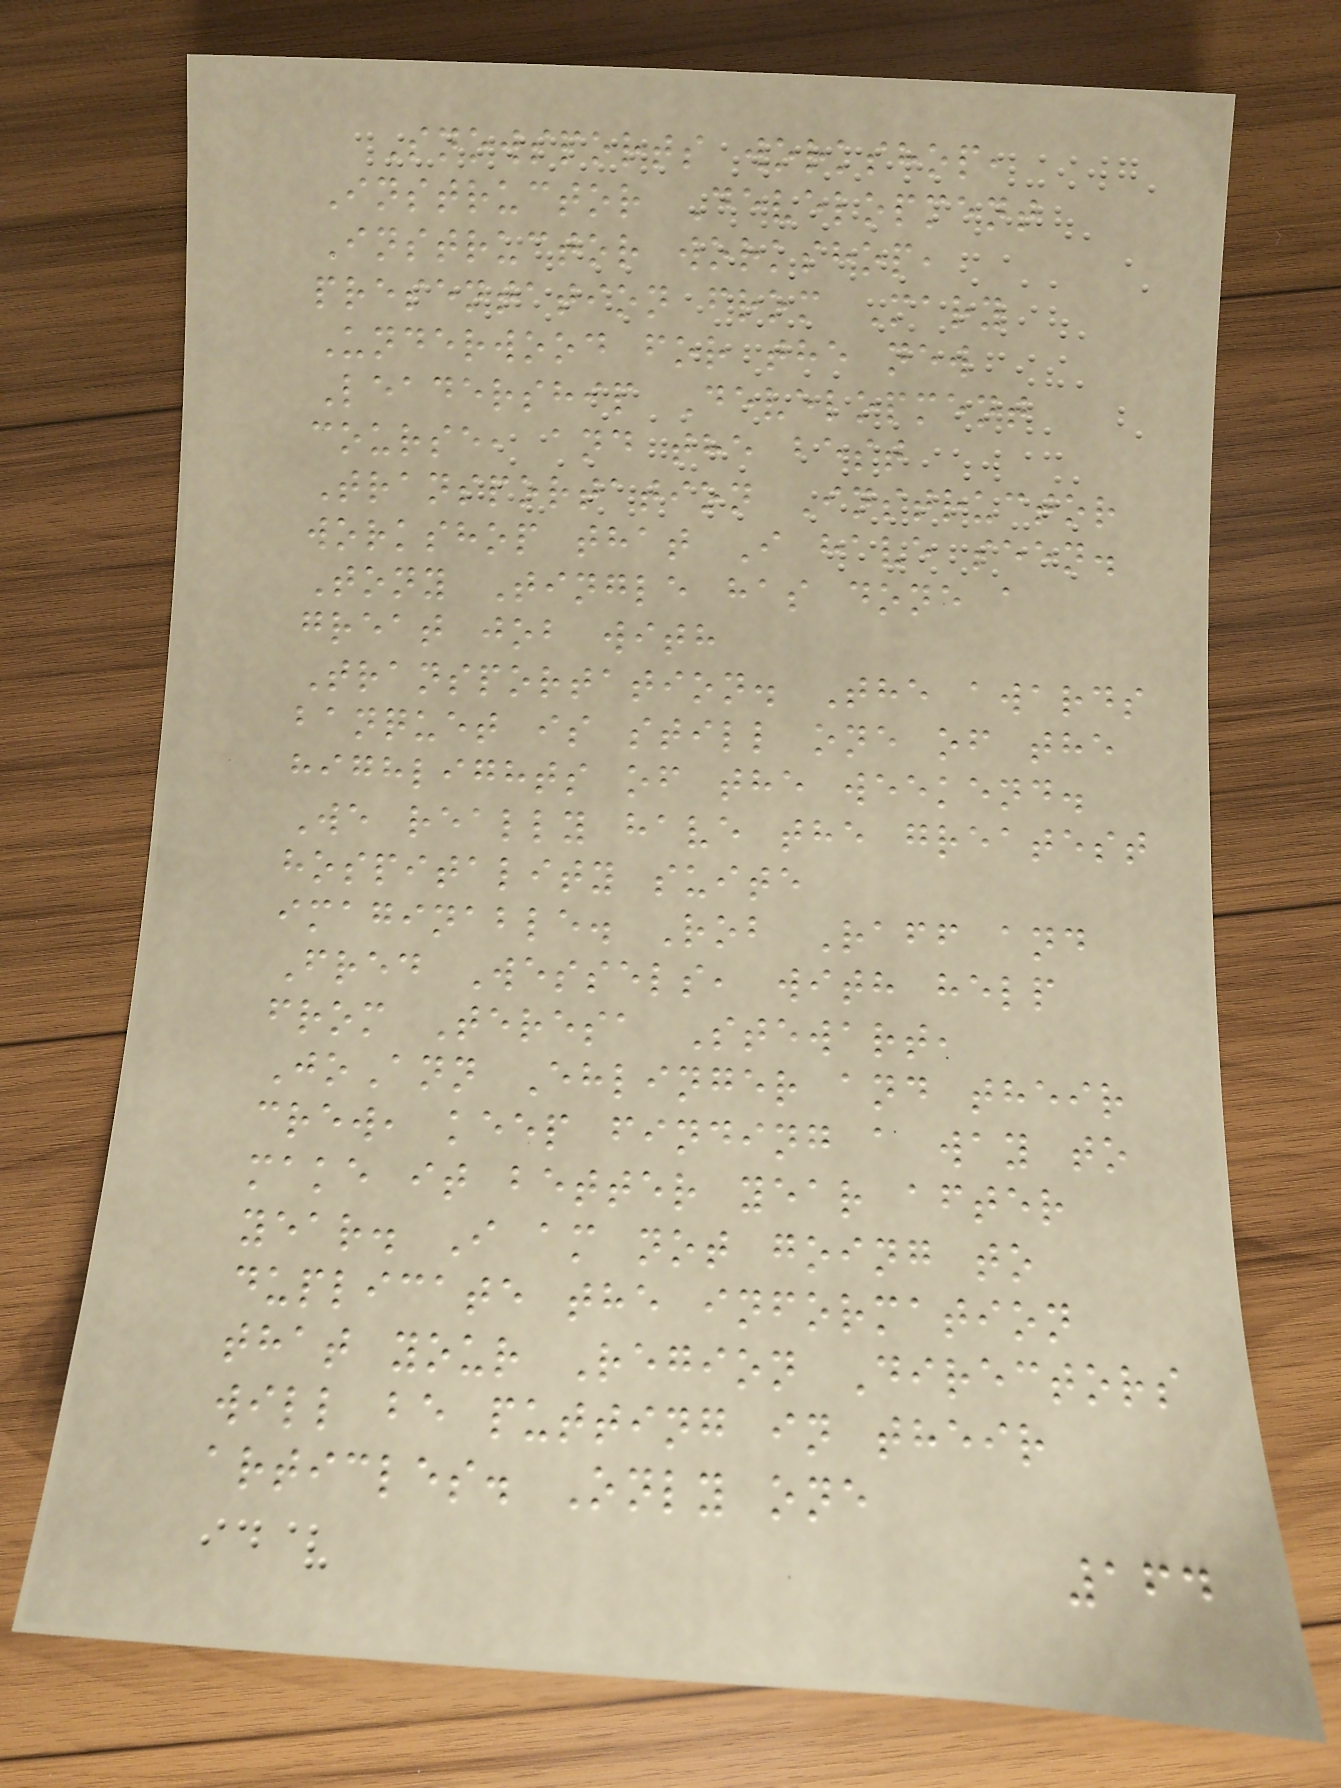Snowsports workshop,
Instructor Development
Instructor workshop,
presentation from Mary
Underwood for the new
Leadership Development
course, and the best
Transportation Instructor
workshop that I have seen.
Tony Tingle has done a
great job with
Transportation. The awards
banquet is still one of the
highlights of the weekend.
We really have the greatest
hospitality suite
imaginable. Rob Raff and
Fred Wessels, with help
from Teresa Stewart,
JoAnn Ehlinger and their
crew, keep finding a way to
make it better year after
year. I am not going to
duplicate the information
that your Region Directors
will be putting in their
articles. Only one
164
